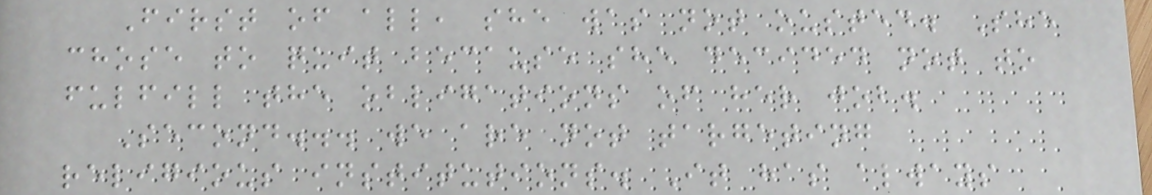First of all, she was not ousted. She
chose to quit because she decided not to
fulfill the obligations of her job.
Second... we are not targeting
religious institutions. It has always
